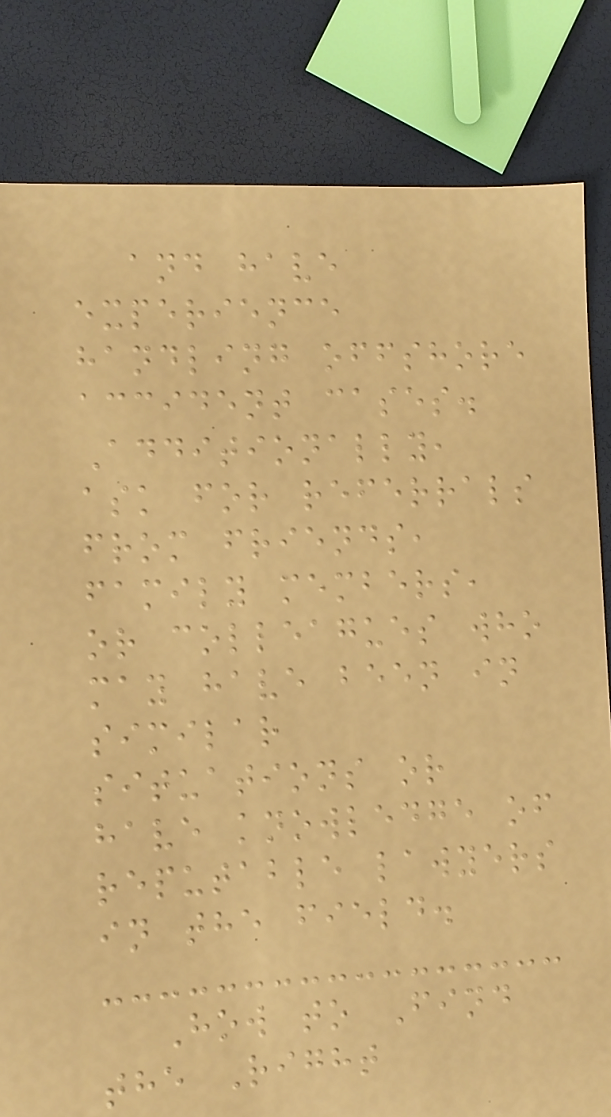and have
experience
handling offshore
accident cases.
Additionally,
ask for referrals
from friends,
family members,
or colleagues who
may have been in
similar
situations or
have knowledge of
reputable lawyers
in the field.
How to Find
the Right
